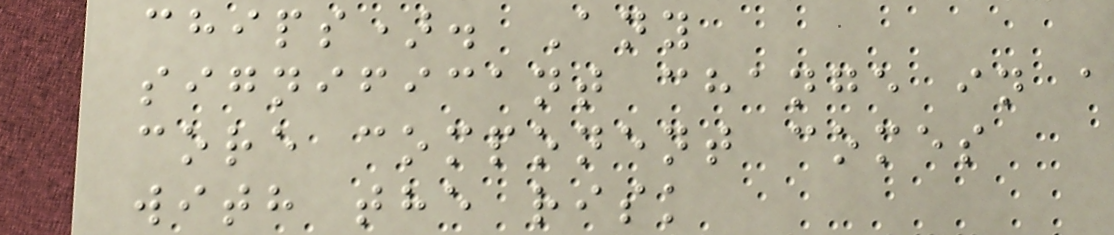chips). Any
significant change in a
core component comes
with the risk
